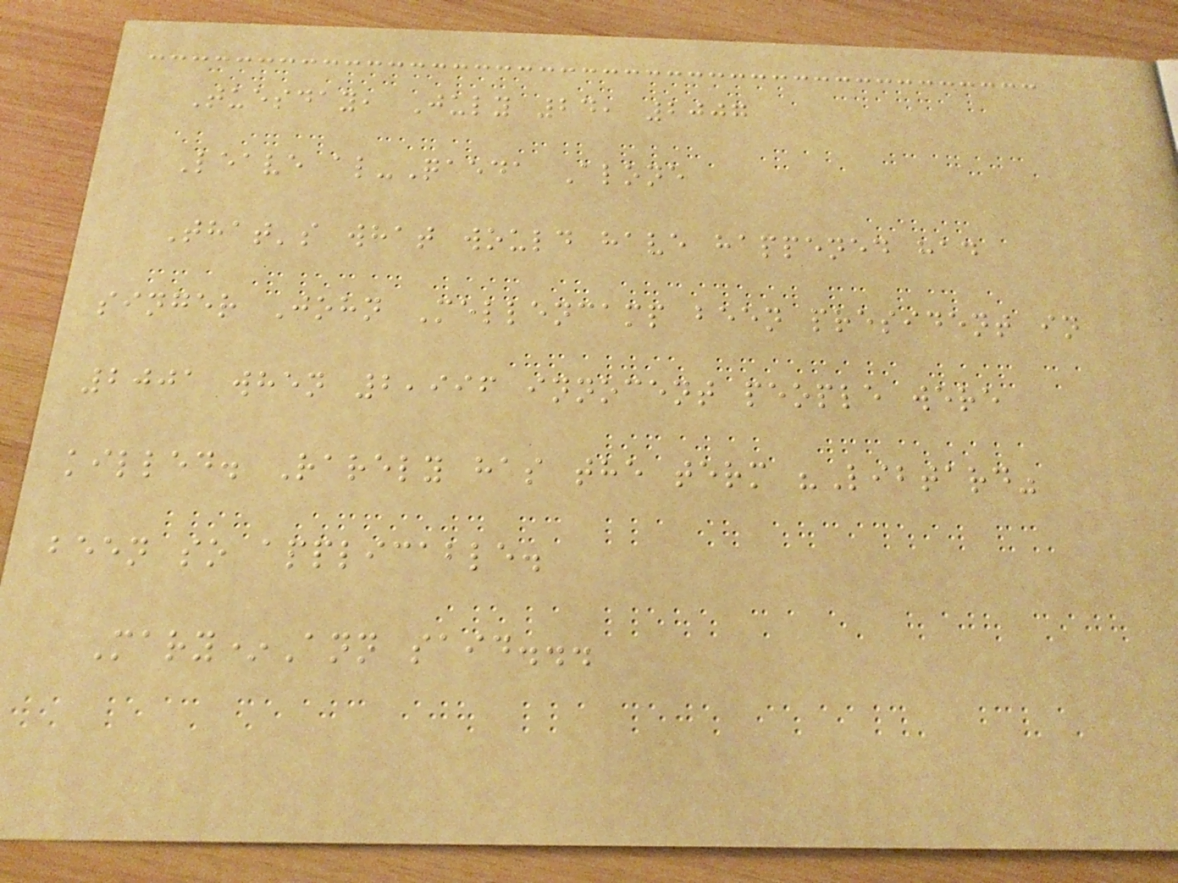Tuesday, July 24, 2007
Leave al-Qaeda Alone
That's what would have happened had
singer John Mellencamp been president in
2001 when 2,996 innocent people were
killed. Rarely has the term "Libtard"
been so applicable.
Mary*Ann said...
